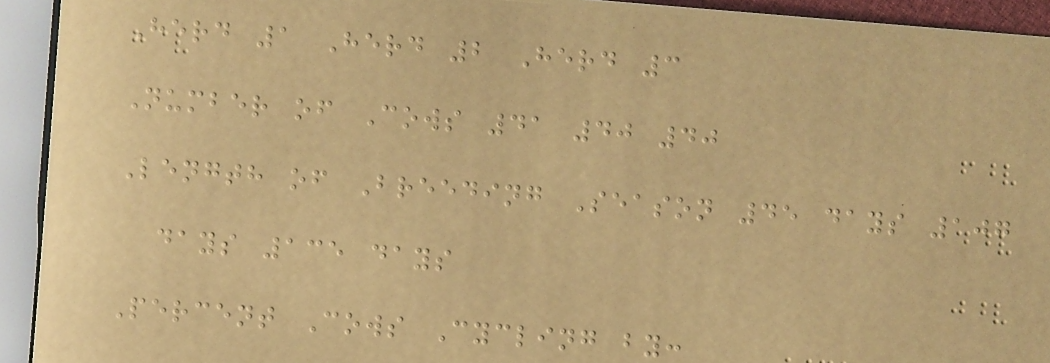Herd 1 Herd 2 Herd 3
Number of Cows 41 40 40
Length of Breeding Season 45 days 107
days 135 days
Percent Cows Cycling by:
